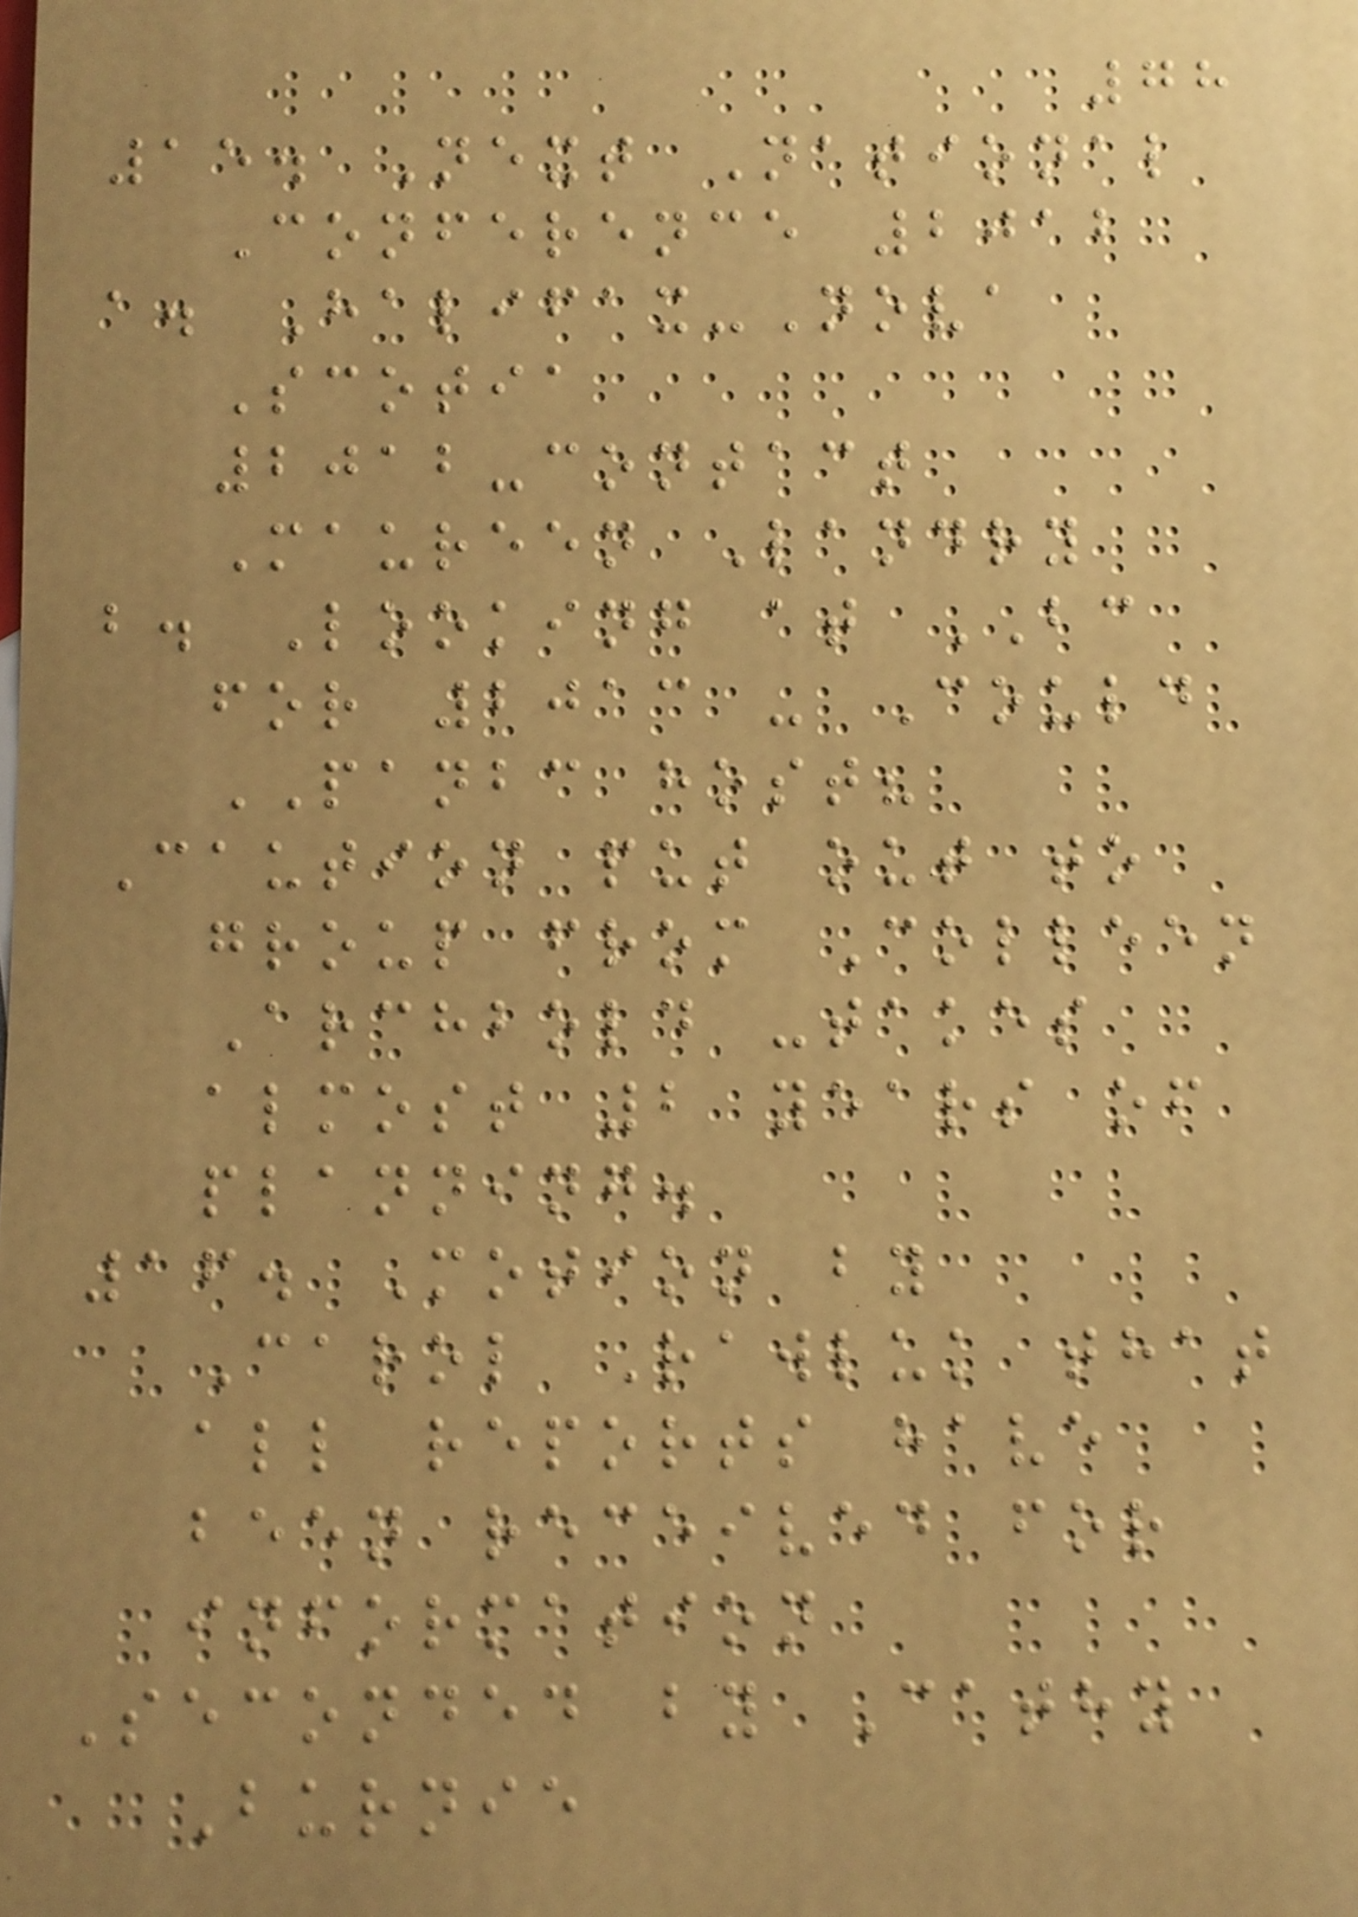78
15. Next National
Conference 2012
a. Halifax-Nova
Scotia
2012-contact
Maureen Landry
b. Looking at BC
for 2013 - Could
PANBC host?
Caution put out to
group from Colleen
Archbold -takes
almost 2 years of
planning.
16. Motion by
Carol Rawluk that
all reports have
been received for
information
Seconded by Cathy
Burnie
